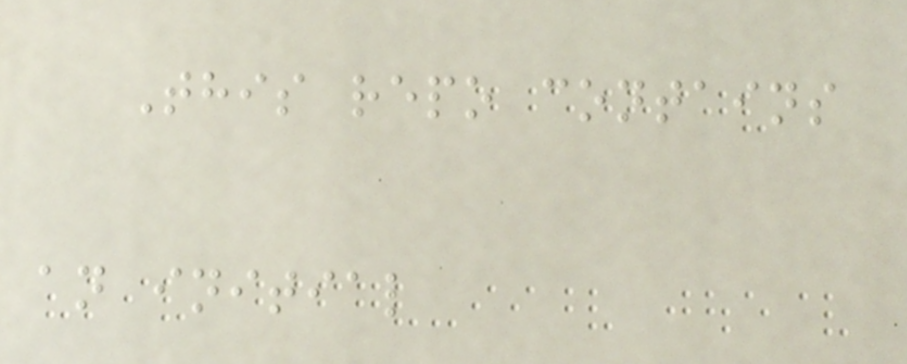This repo contains
an initial
